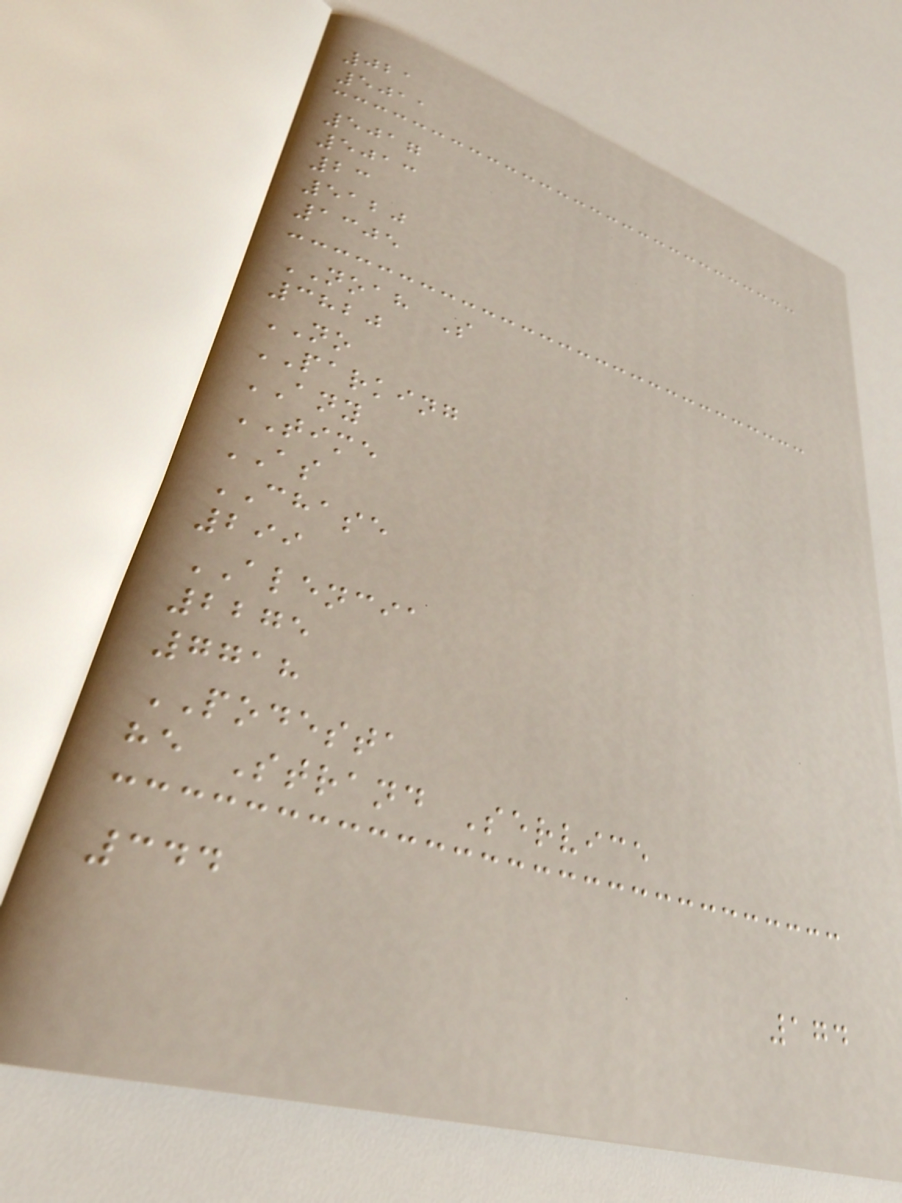021
5011
5017
5013
23
5120
1305
NOAH S
3820
NO
PARKING
ANY
TIME
AS
CHASE
299
ALENCIA
2275
7718
PODESTA
he Strand Service
344
174
